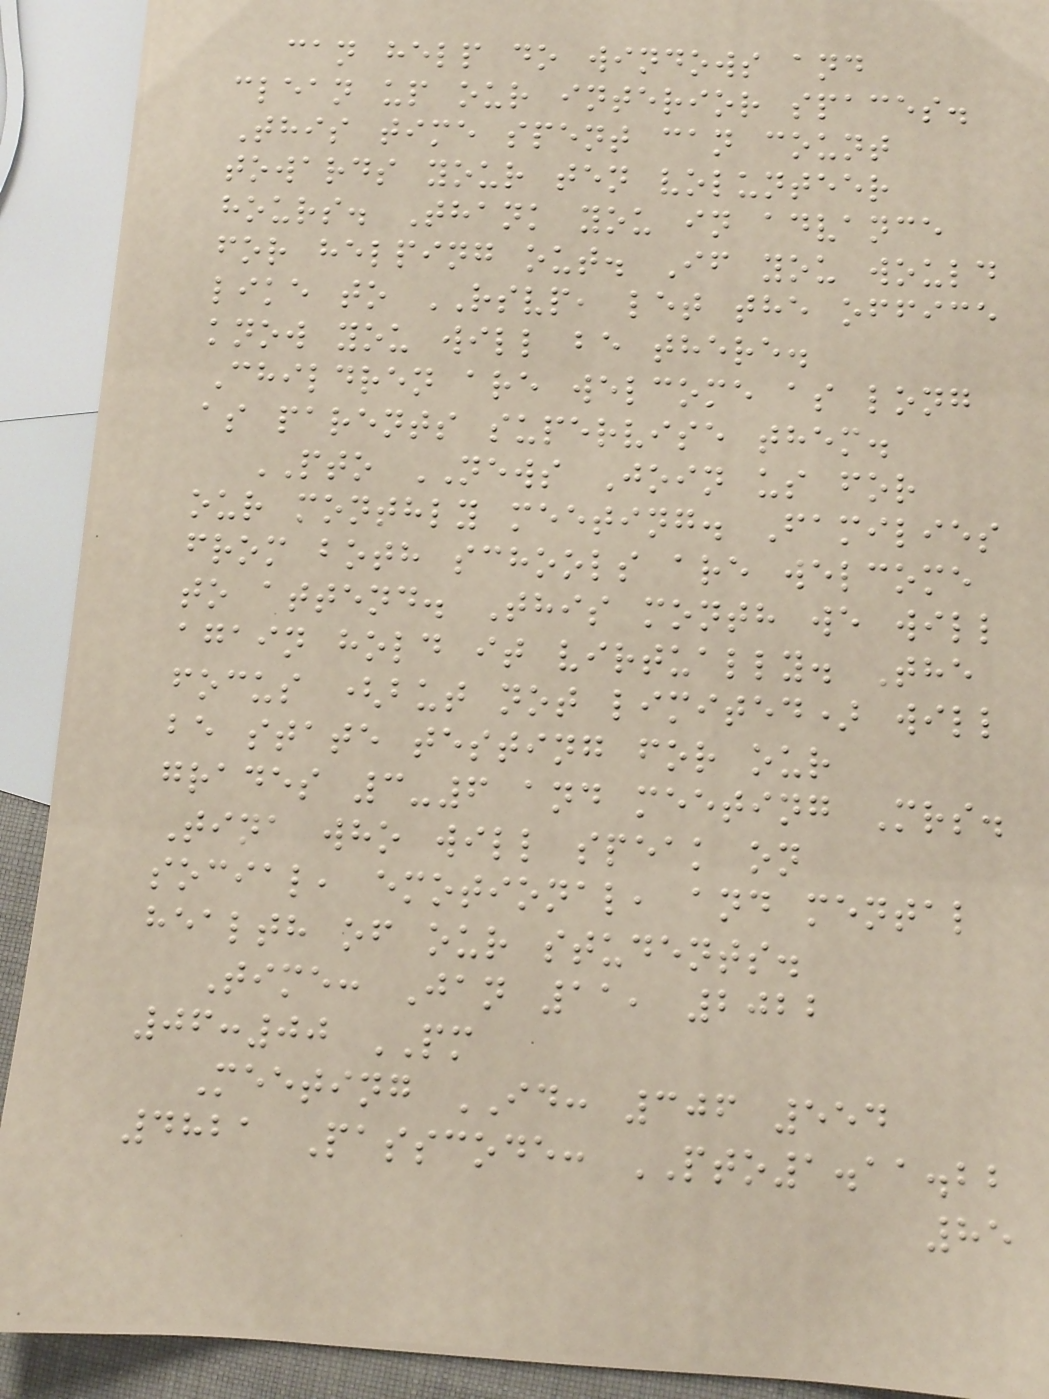can help do windows and
clean up our interior spaces.
This time spent can count
towards your ten volunteer
hours. Thank you in advance
for helping out. If you would
like to RSVP, let the office
know you will be there.
Children are welcome as long
as parents supervise them.
PTO NEWS Join us for
our monthly meeting. Families
from both schools are welcome
to attend. This month we will
again hold it virtually. The
focus (but not limited) will
be state testing for our
grades 3-6 and meeting Mrs.
Tina who will speak on
social, emotional, and mental
health of our students.
Time: Jan 11, 2022
06:00 PM
Meeting ID: 306 554
4821 Passcode: PTO1.11.22
85
